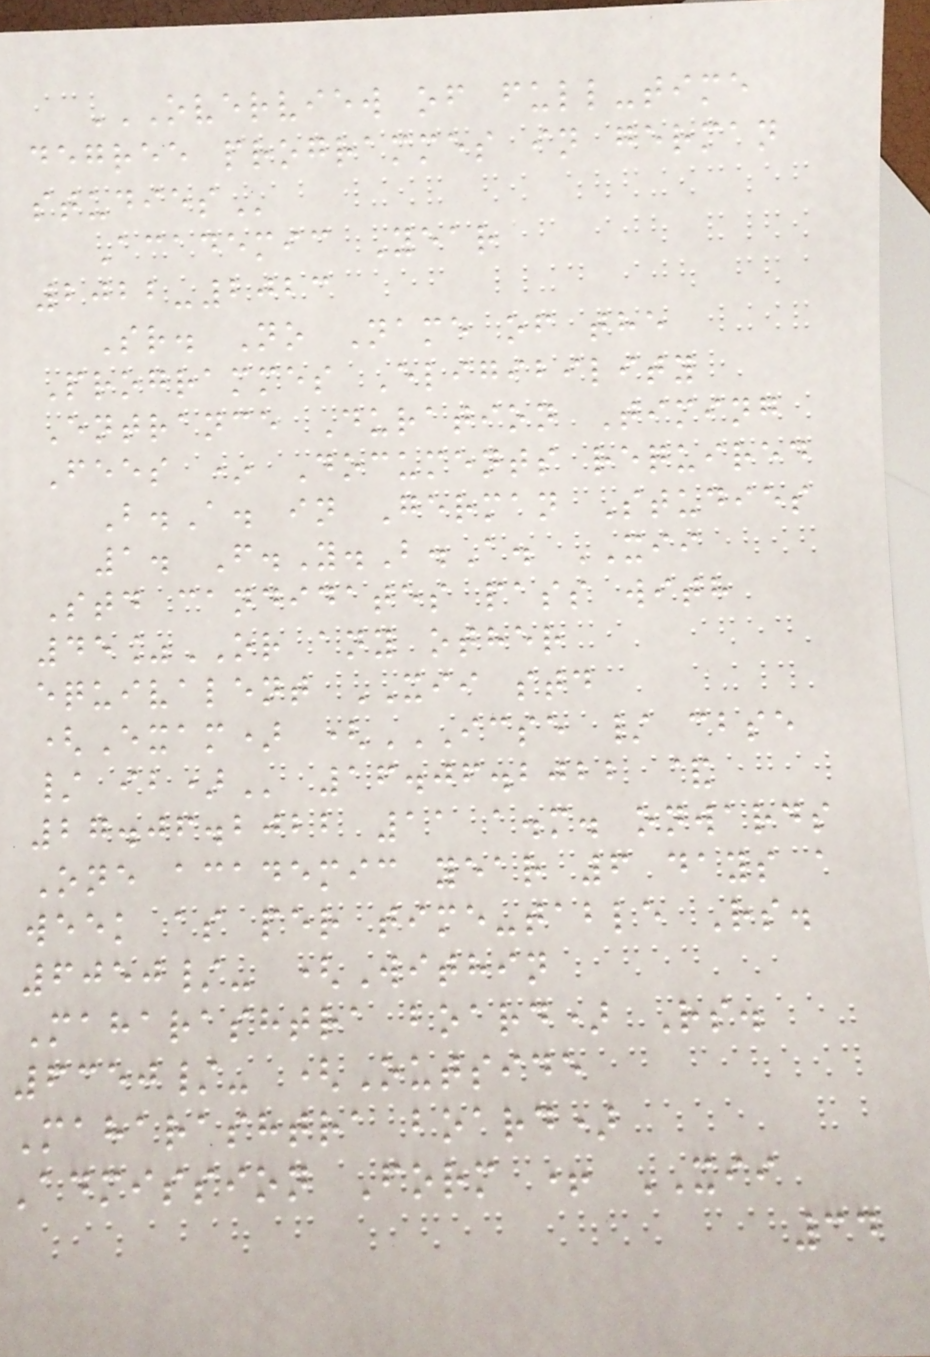OVERVIEW OF FULL-TIME
DEGREE PROGRAMMES IN GERMAN
STUDIES
Academic Year
2022-2023
Sr. No Name of the
Programmes Eligibility
Entrance Duration Timing
Fees * Documents required
B.A. in German Studies
1. F.Y.B.A. XII
Std candidates pass with
45%OR any other
equivalent XII std
(Exam) (ICSE / CBSE
/ IB) 16.06.2022 &
27.06.2022 11 a.m. onwards
One academic year 6 days a
week as per time-table Rs.
6050/- (Within
Maharashtra board) Rs.
6350/- (Outside
Maharashtra board)
Admission Form + XII
34
